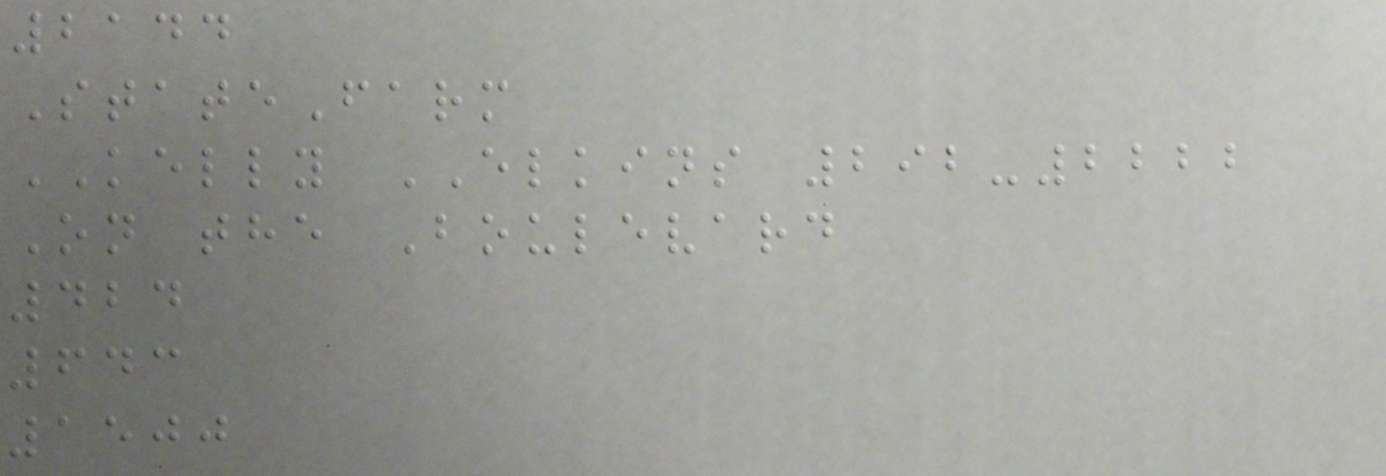2144
StateFarm
KELLY ELKINS 292-2222
On the Boulevard
424
643
1500
